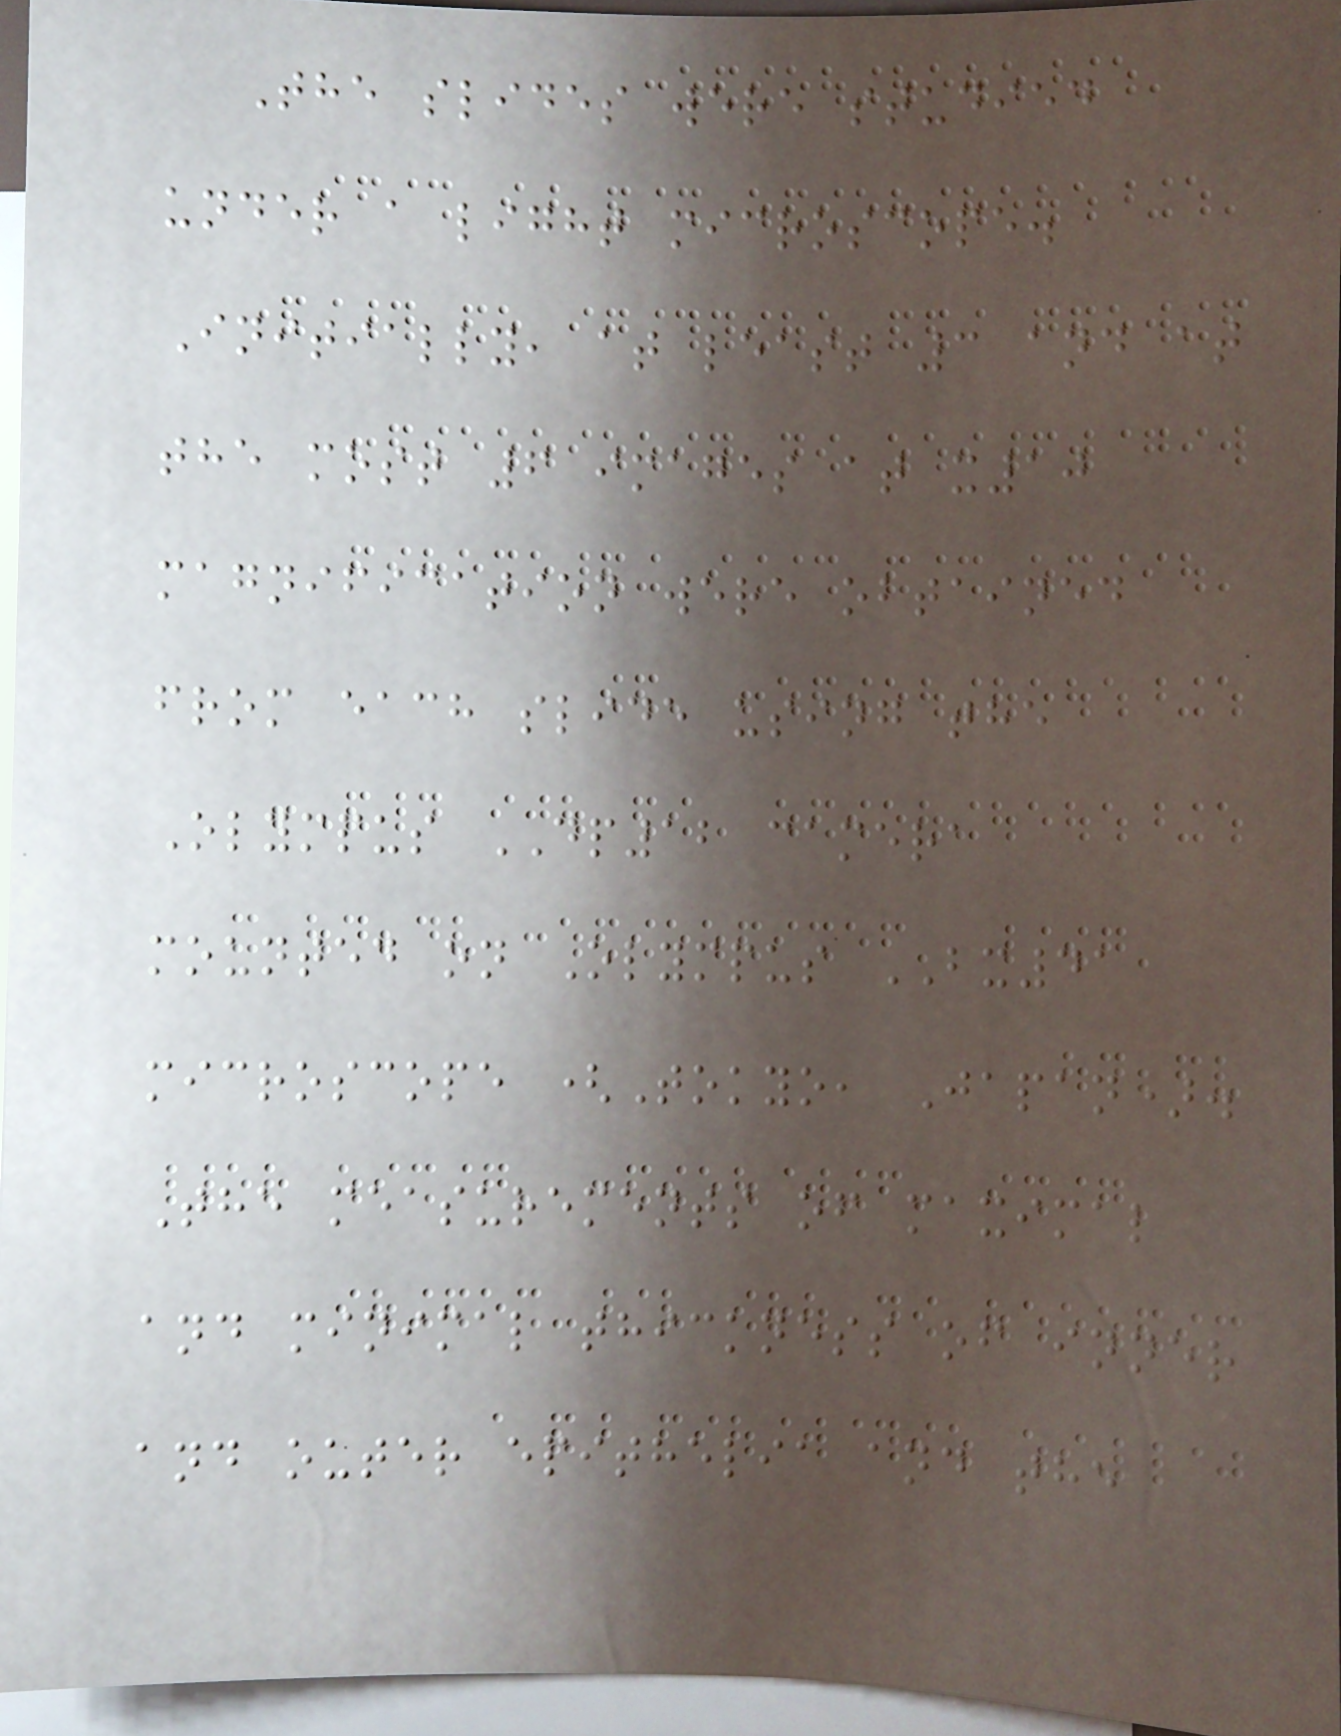The slides were studied
under a light microscope.
Initially, at least 3 and at
the most 6 images at x10
magnification were obtained
from each slide using the
Olympus DP12 camera
mounted on Olympus BX41
microscope (Tokyo, Japan).
The measurements of maximal
and minimal thickness of inner
and outer epithelia and the
